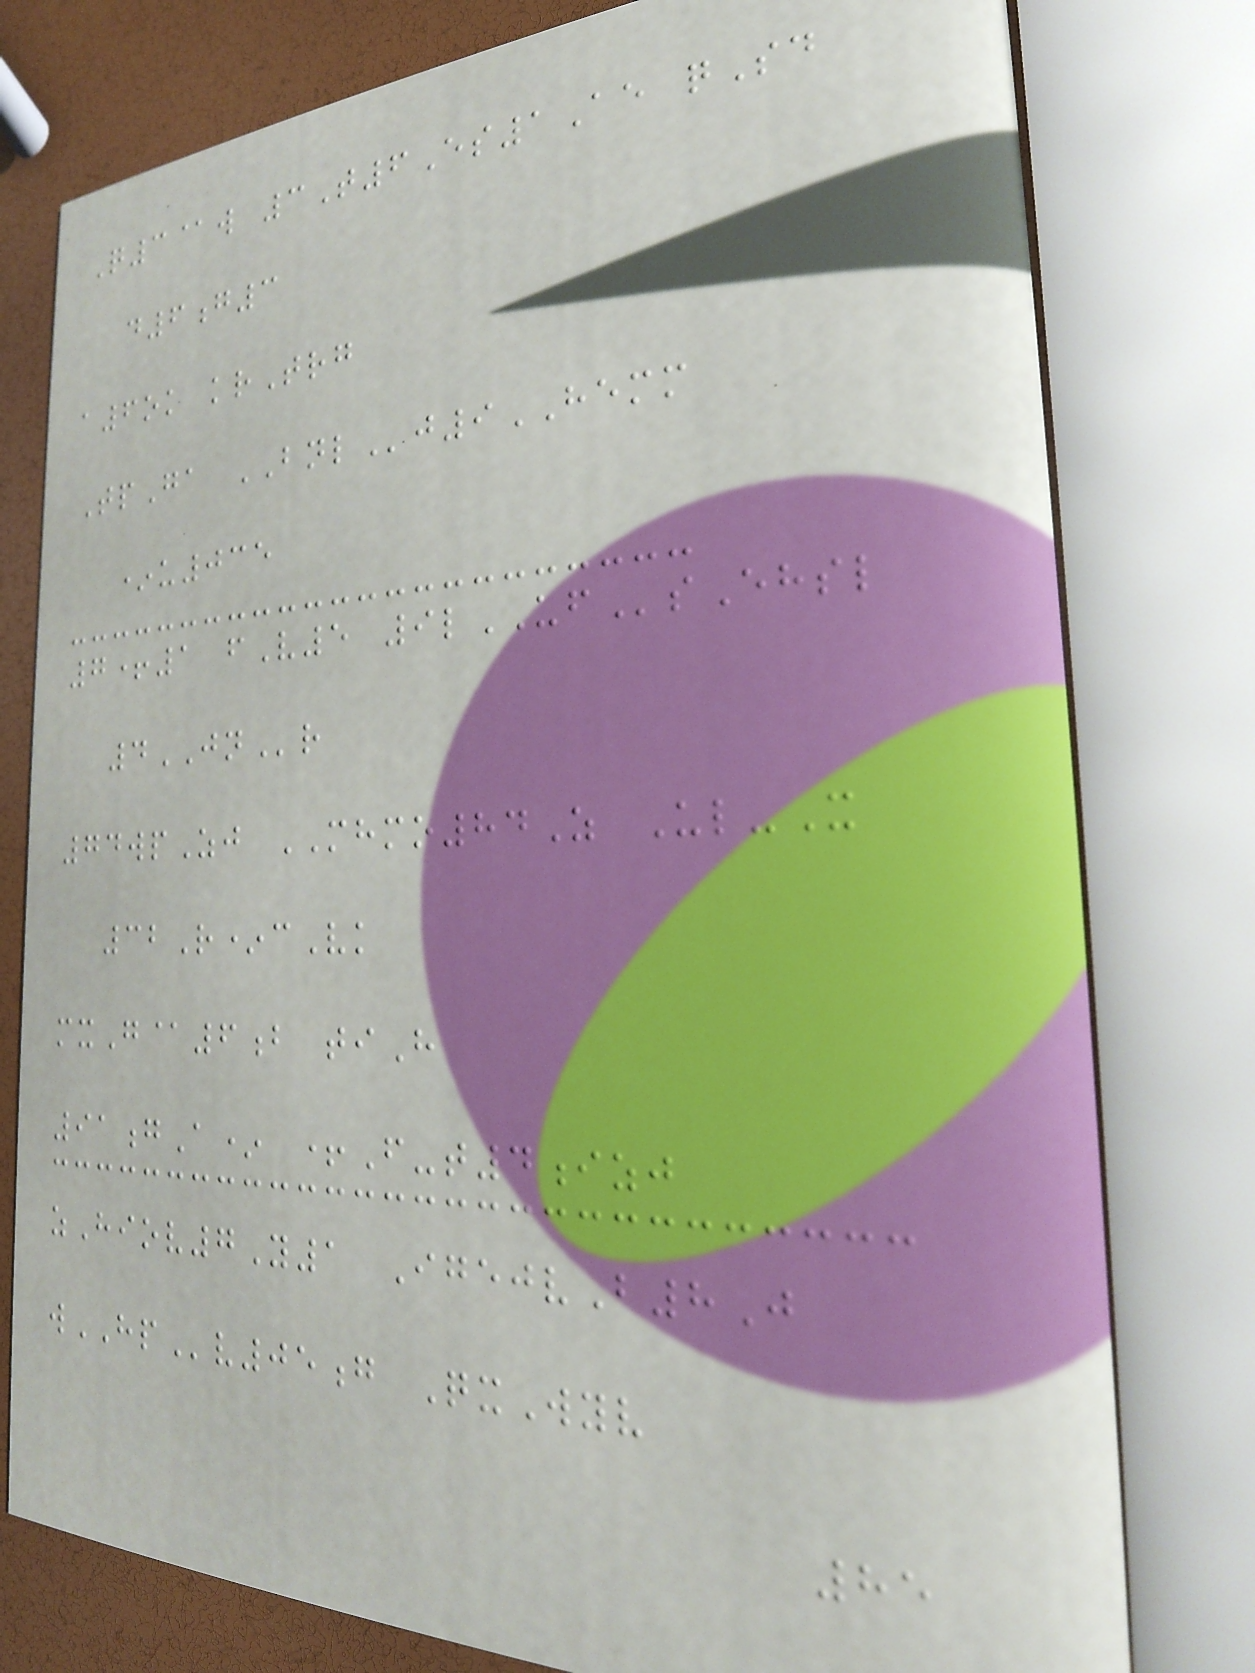Q3@w 3T6Es1Ae qSd
d6g3
a6ok krTrg
TpGa BNLj9HEMM
*u035
7+1 fV5 9lUFsEhsl
4JNr
74wpZj MHMO84Z Ul-X
32R*cVk
mxG@6b tiH
91gA* +F-t4izj
zHiov7Y1 IgejvB8J
wHPv05g QxWyv
85
